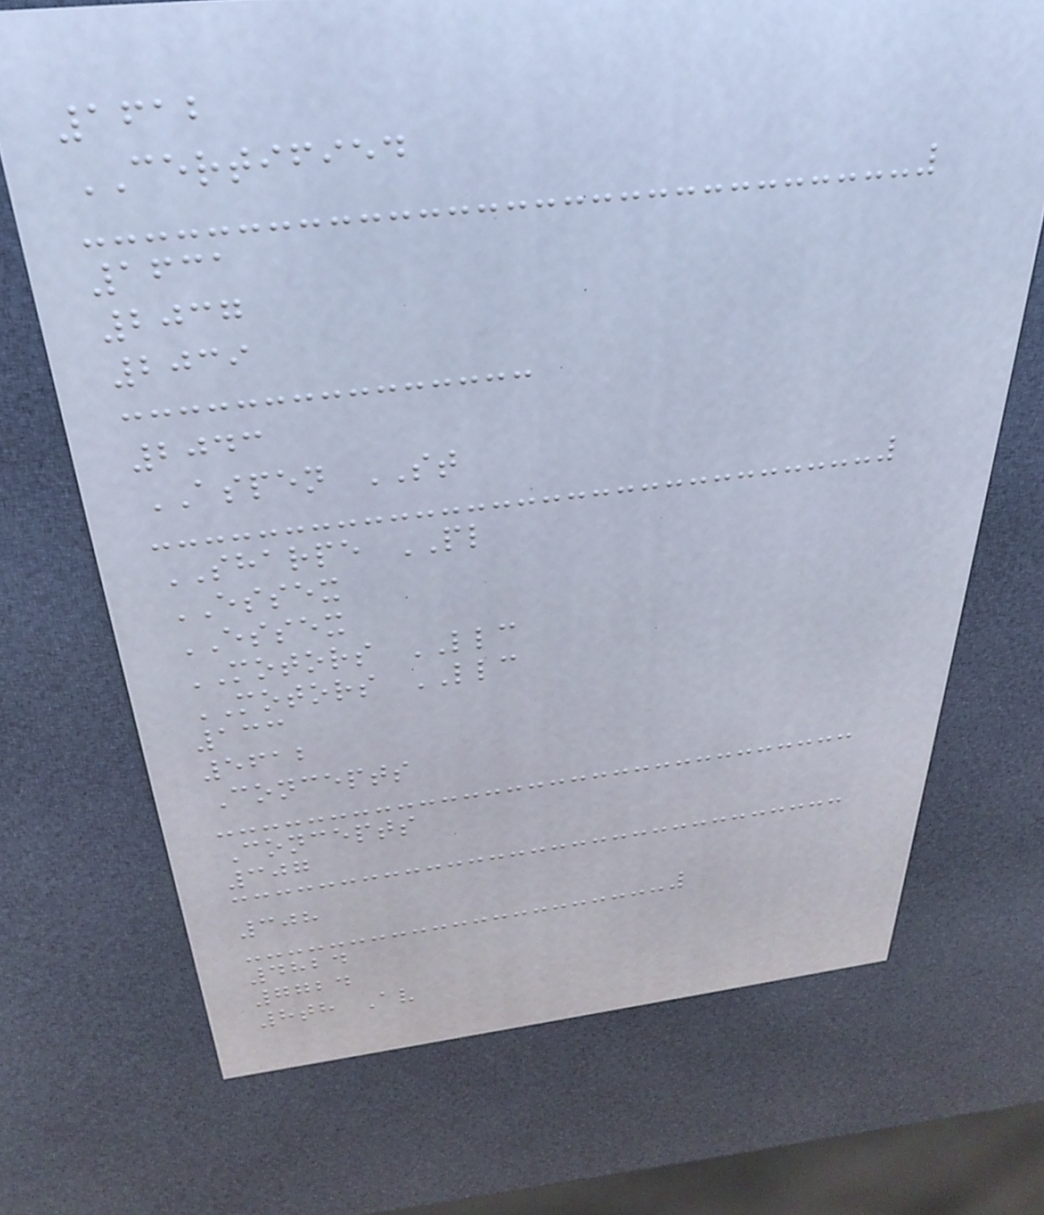1612
CERTIFIED
1631
2037
2039
2043
ASPEN ST
SHARPE PL
ESSEX
ESSEX
MOTORS LLC
MOTORS LLC
133
5612
Concepts
Concepts
307
308
4824
7724
8th Av
